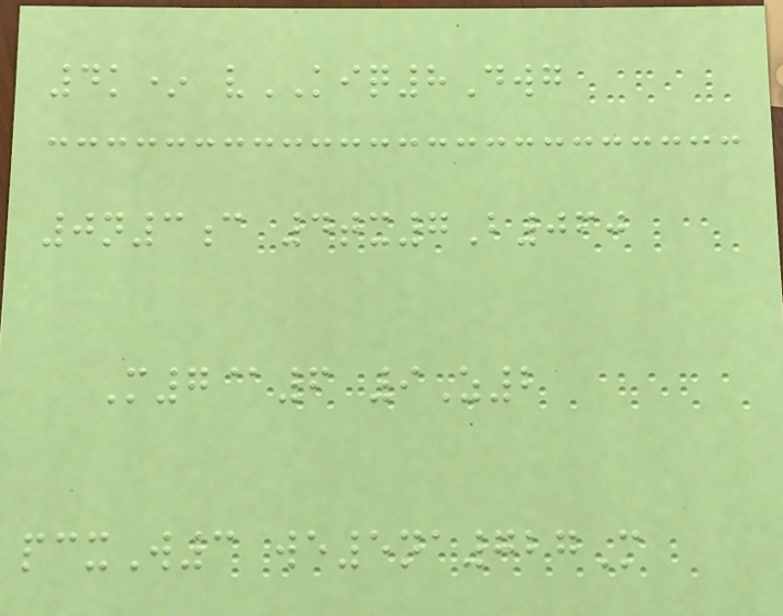4k* vKIQ8Dwg
0n3c 4tx7B060
M7@6 9Z2
pcxW3 we5na727M
